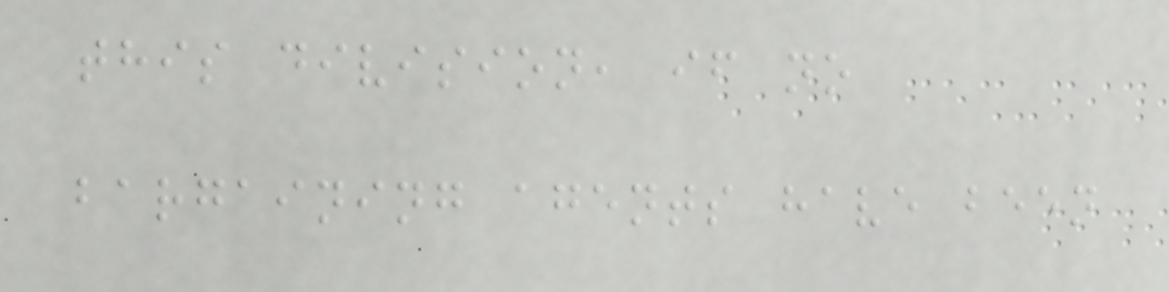this division, if no
bargaining agents have been
